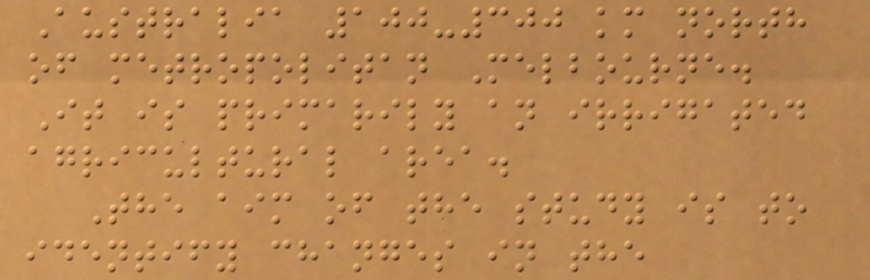Australia 100-300 km north
of metropolitan Melbourne.
It is primarily an irrigated
agricultural area.
The aim of the study is to
identify changes in the
